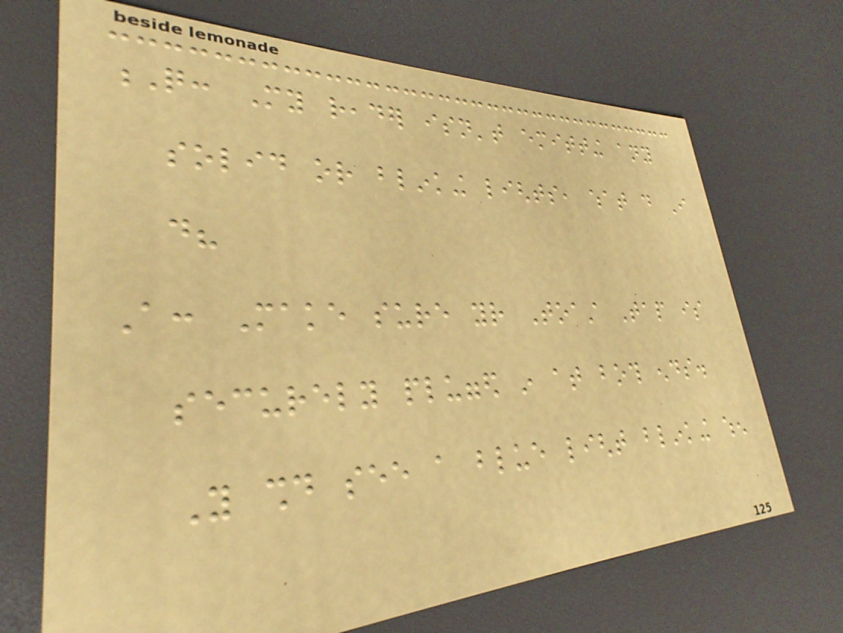Q: My reader isn't emitting any
solid or blinking lights, what do I
do?
A: Make sure your Toast Tap is
securely plugged in at both ends.
You should see a blue light blinking when
